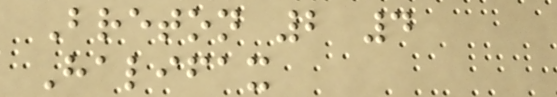Breton 2 4
Halifax
